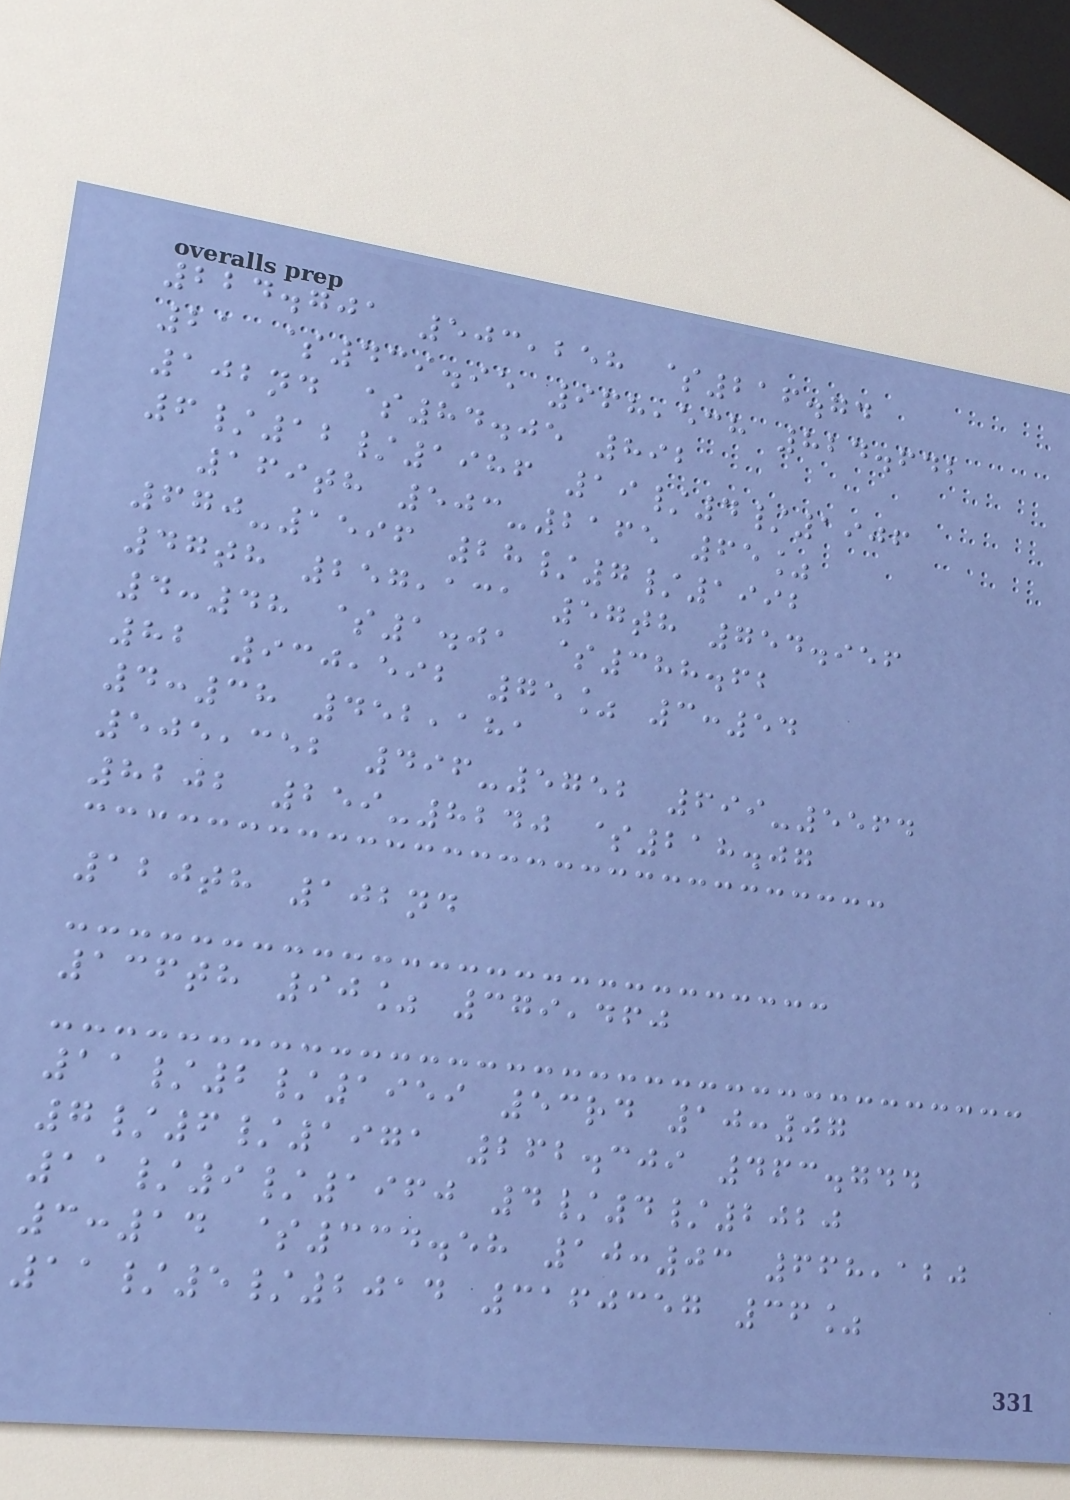224.701 503,258 $216.74
21 $439.95 968,538 824.642
102nd $84.05 892
6/12/1986 19/4/1906
169th 503-2165 65%
670-1596 28/7/1992
47th 257,131 57th 754.956
4:48 $1.01 $388.62
82 930,592 75% 3:54
4:38 452,181
505,352 496-5752 699-5564
8202 259-8240 $218.07
120th 102nd
136th 90% 379,460
11/2/1959 53rd 10:07
7/6/1971 262.309 463.744
11/9/1960 4/4/2020
3:14 $334.58 10:03 668,120
11/5/2014 3160357 36%
